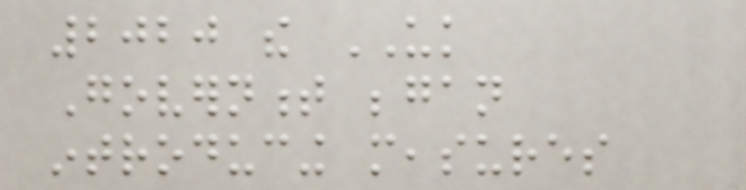2020 the UK
Government began
introducing measures
